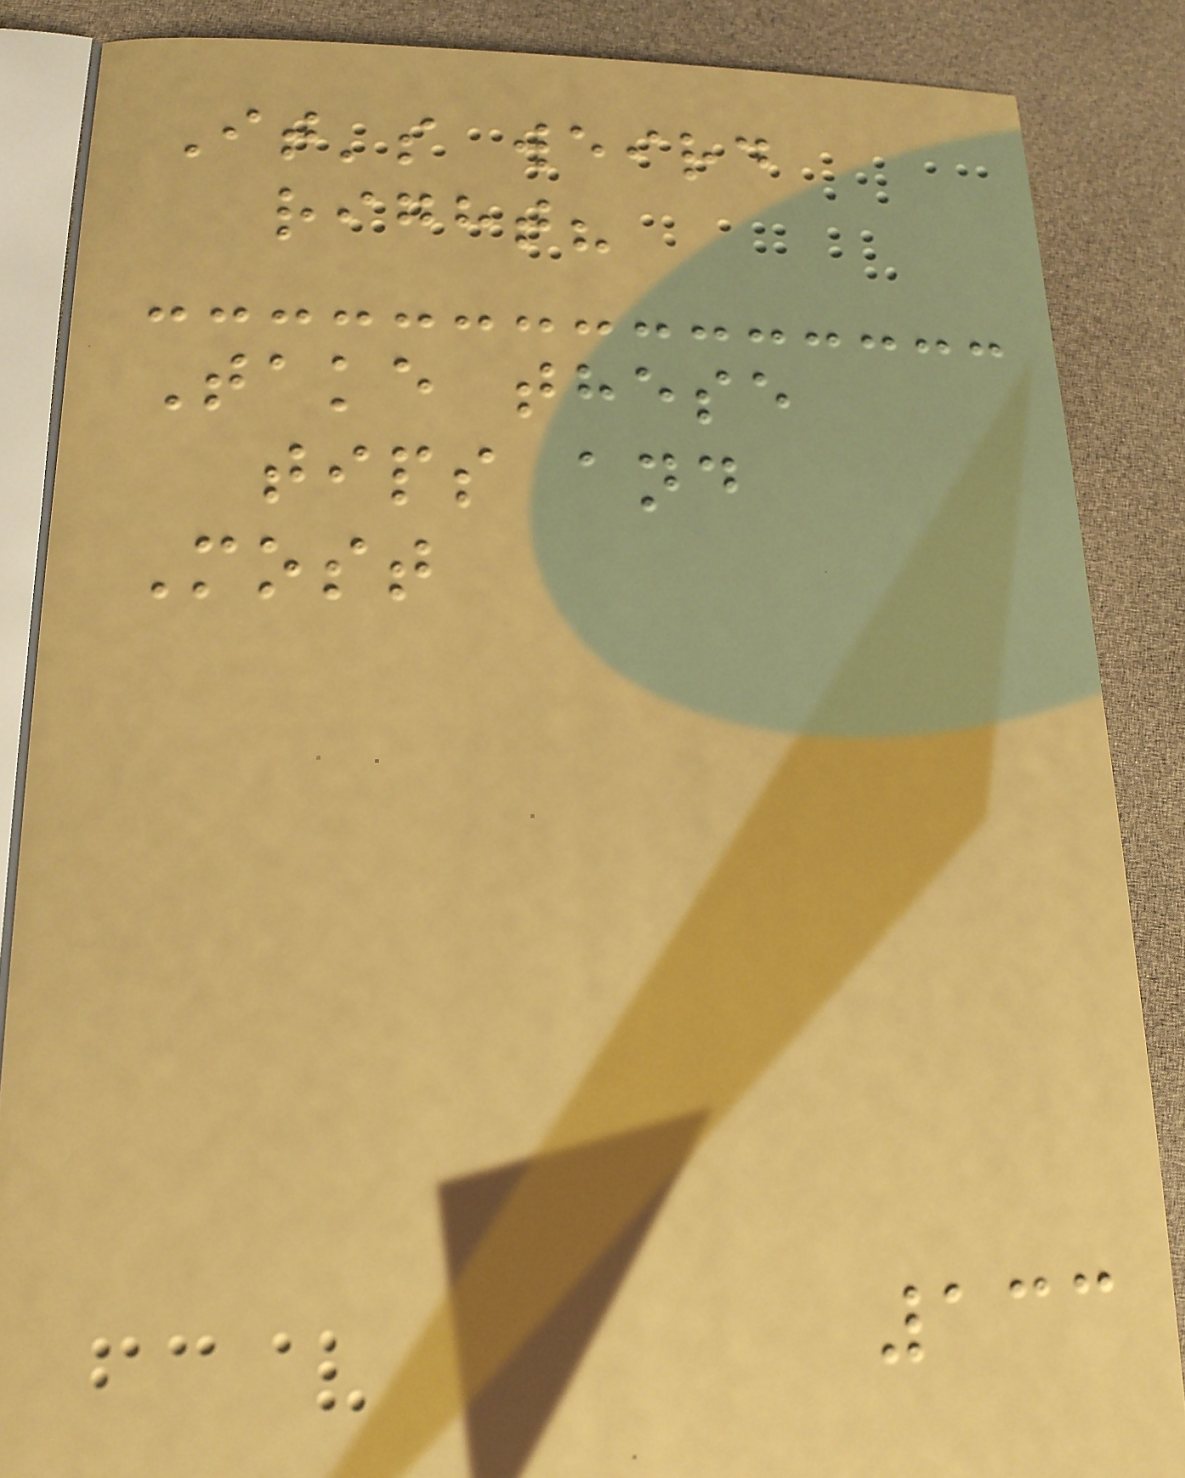It's weird
right?
Take these
tips and
Most
133
